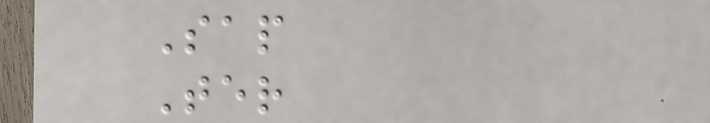Sap
Ter
